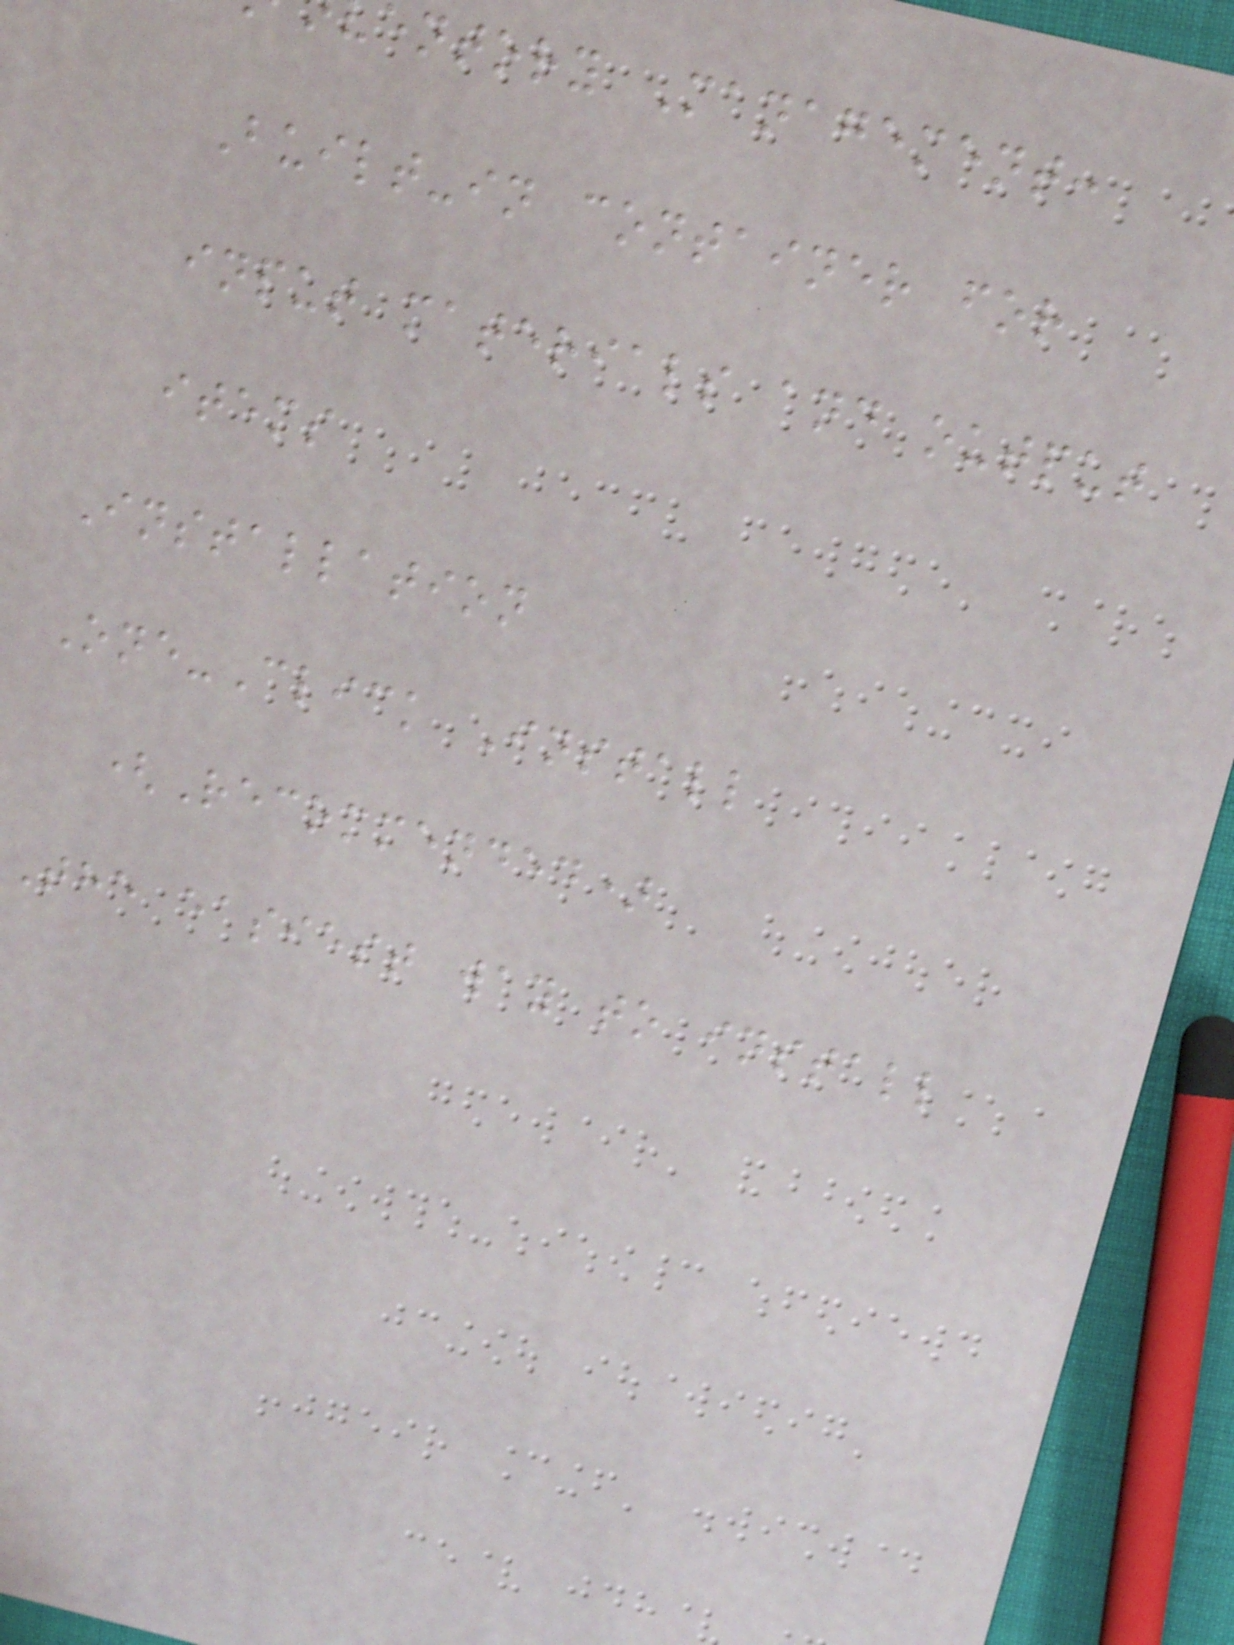entory Management:
Built-in container for
input materials and output
items
Installation
One-Click Install
(Recommended)
The easiest way to install
